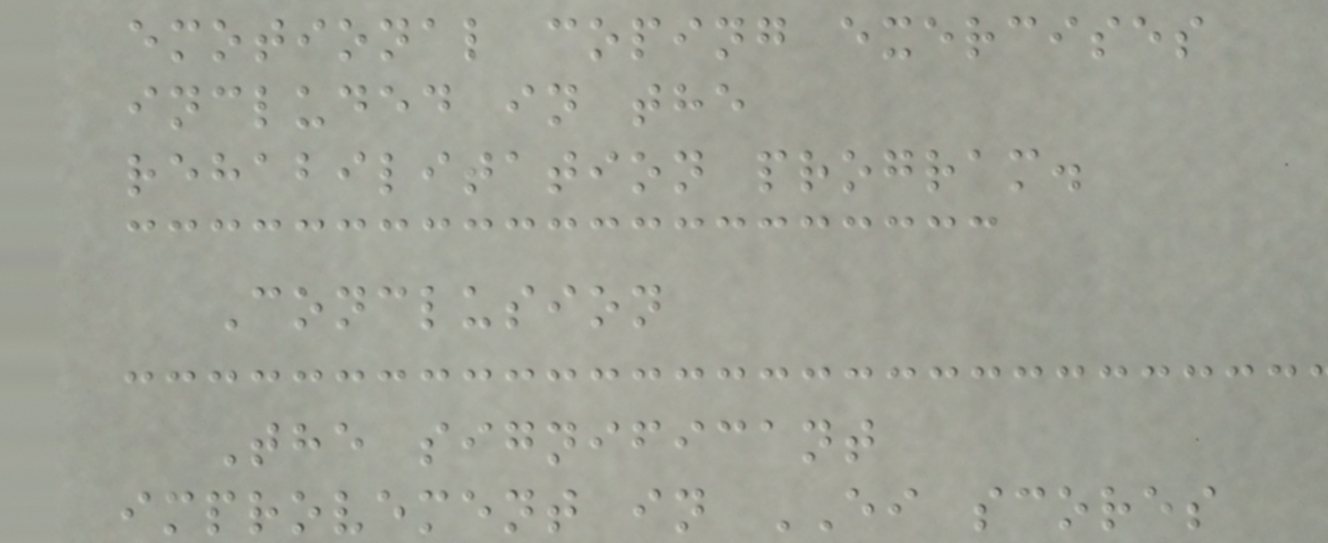emotional coping exercises
included in the
rehabilitation program.
Conclusion
The significant
improvement in EI scores
